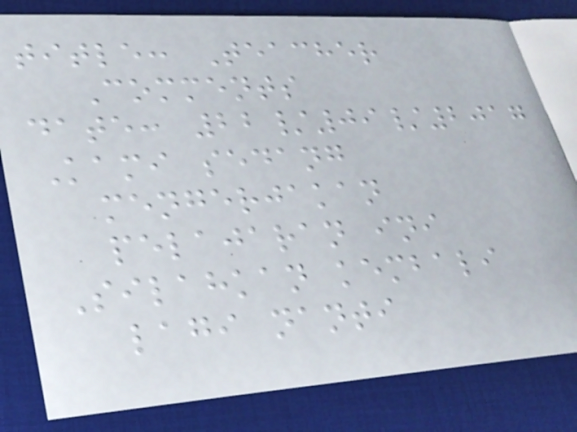title: Teacher
Comments
date: 22/09/2017
Kami sedang
mengerjakan
pelajaran ini
Silahkan kembali
lagi nanti
